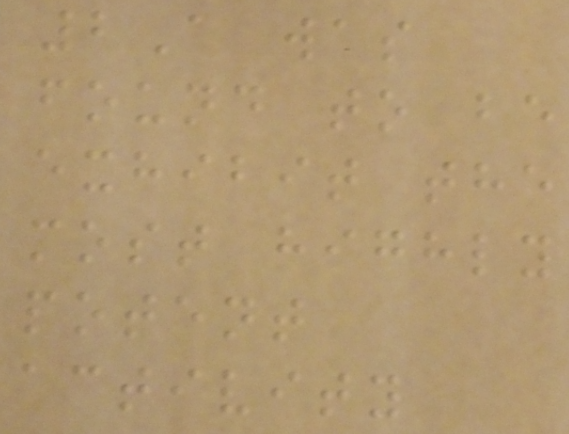2A was
found to be
exhibit the
most highly
potent
activity
